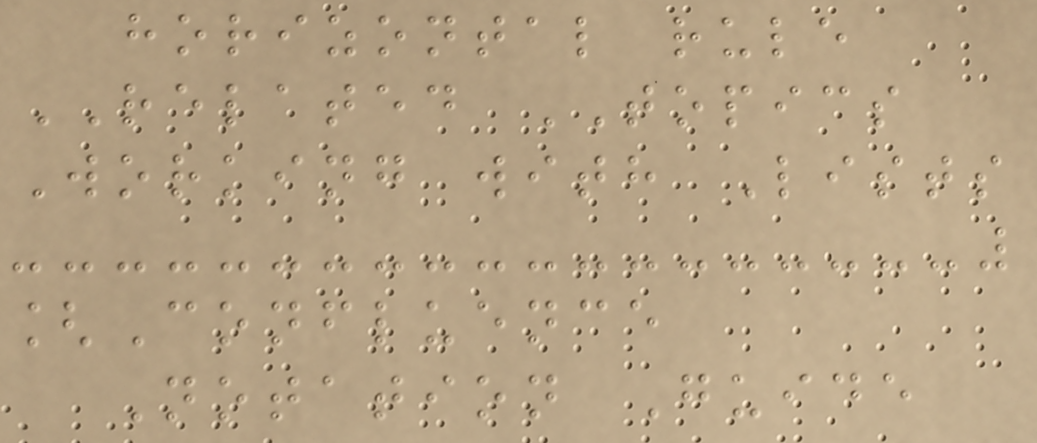horizontal rule
RELATED TOPICS
Working with Lists
[Confluence
Notation Guide
